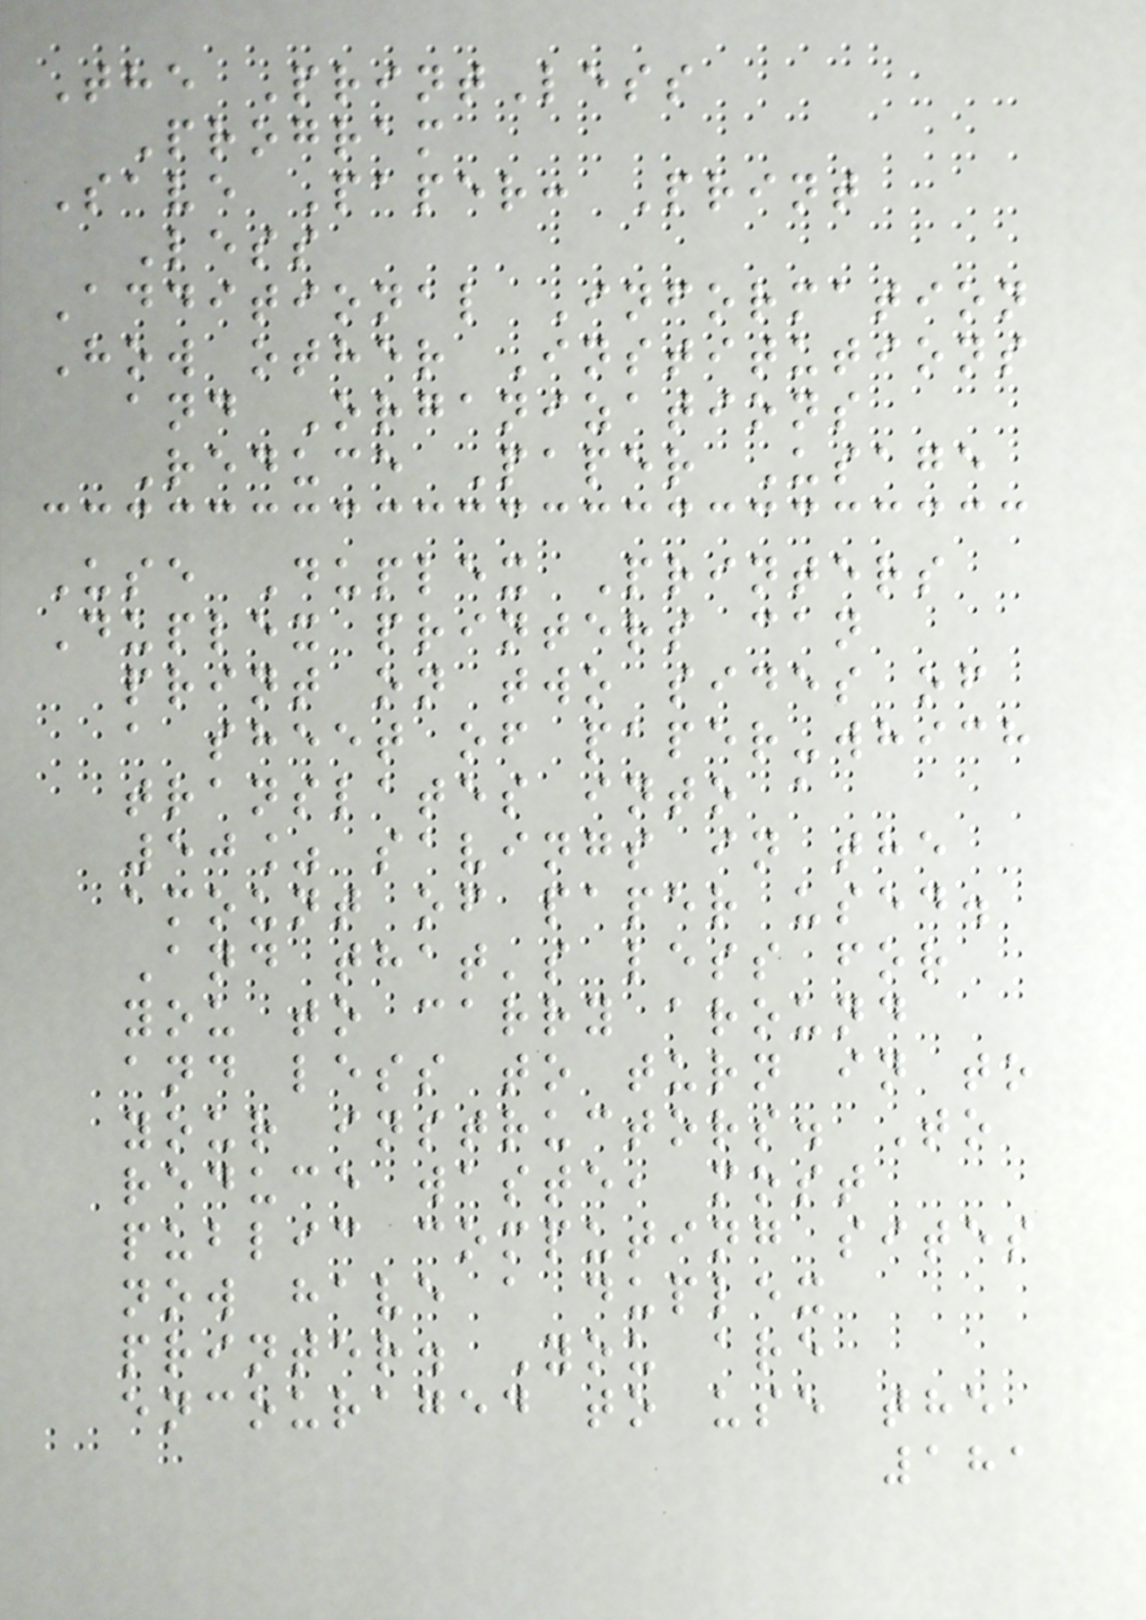The PrintLess
Program
Save Paper: Print
Less
Additional Information
How other Institutions
and Organizations
Reduce Paper Usage
Use Duplex Printers
Duplex printers can
print on two sides of
a sheet of paper-which
translates into a
50% savings in the
amount of paper used.
And that's less for
you to carry around
and less to turn in to
your instructors. To
reduce waste, most
public computing sites
now have a duplex
printer. You are
encouraged to use the
181
